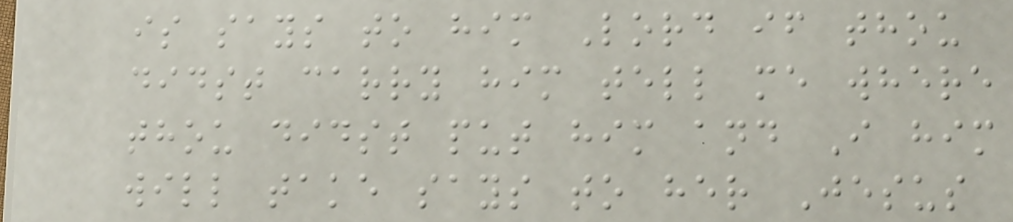is says to him Lord if thou
didst carry him tell me where
thou didst put him and I him
will take says to her Jesus
